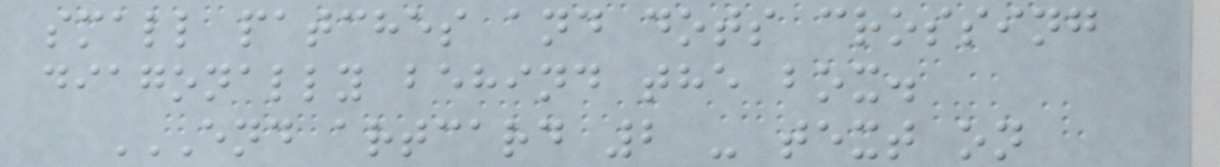small patches and dots crossing
diagonally behind the box.
END ARTCARD 2 - TEXT ON
